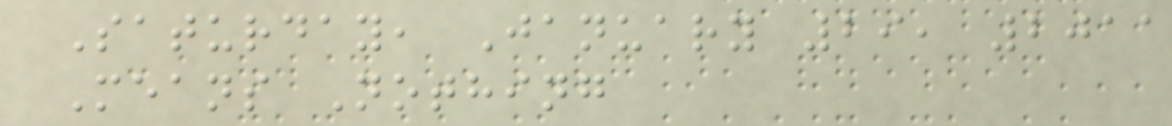Saturday, January 29, 2011
Means Nothing
